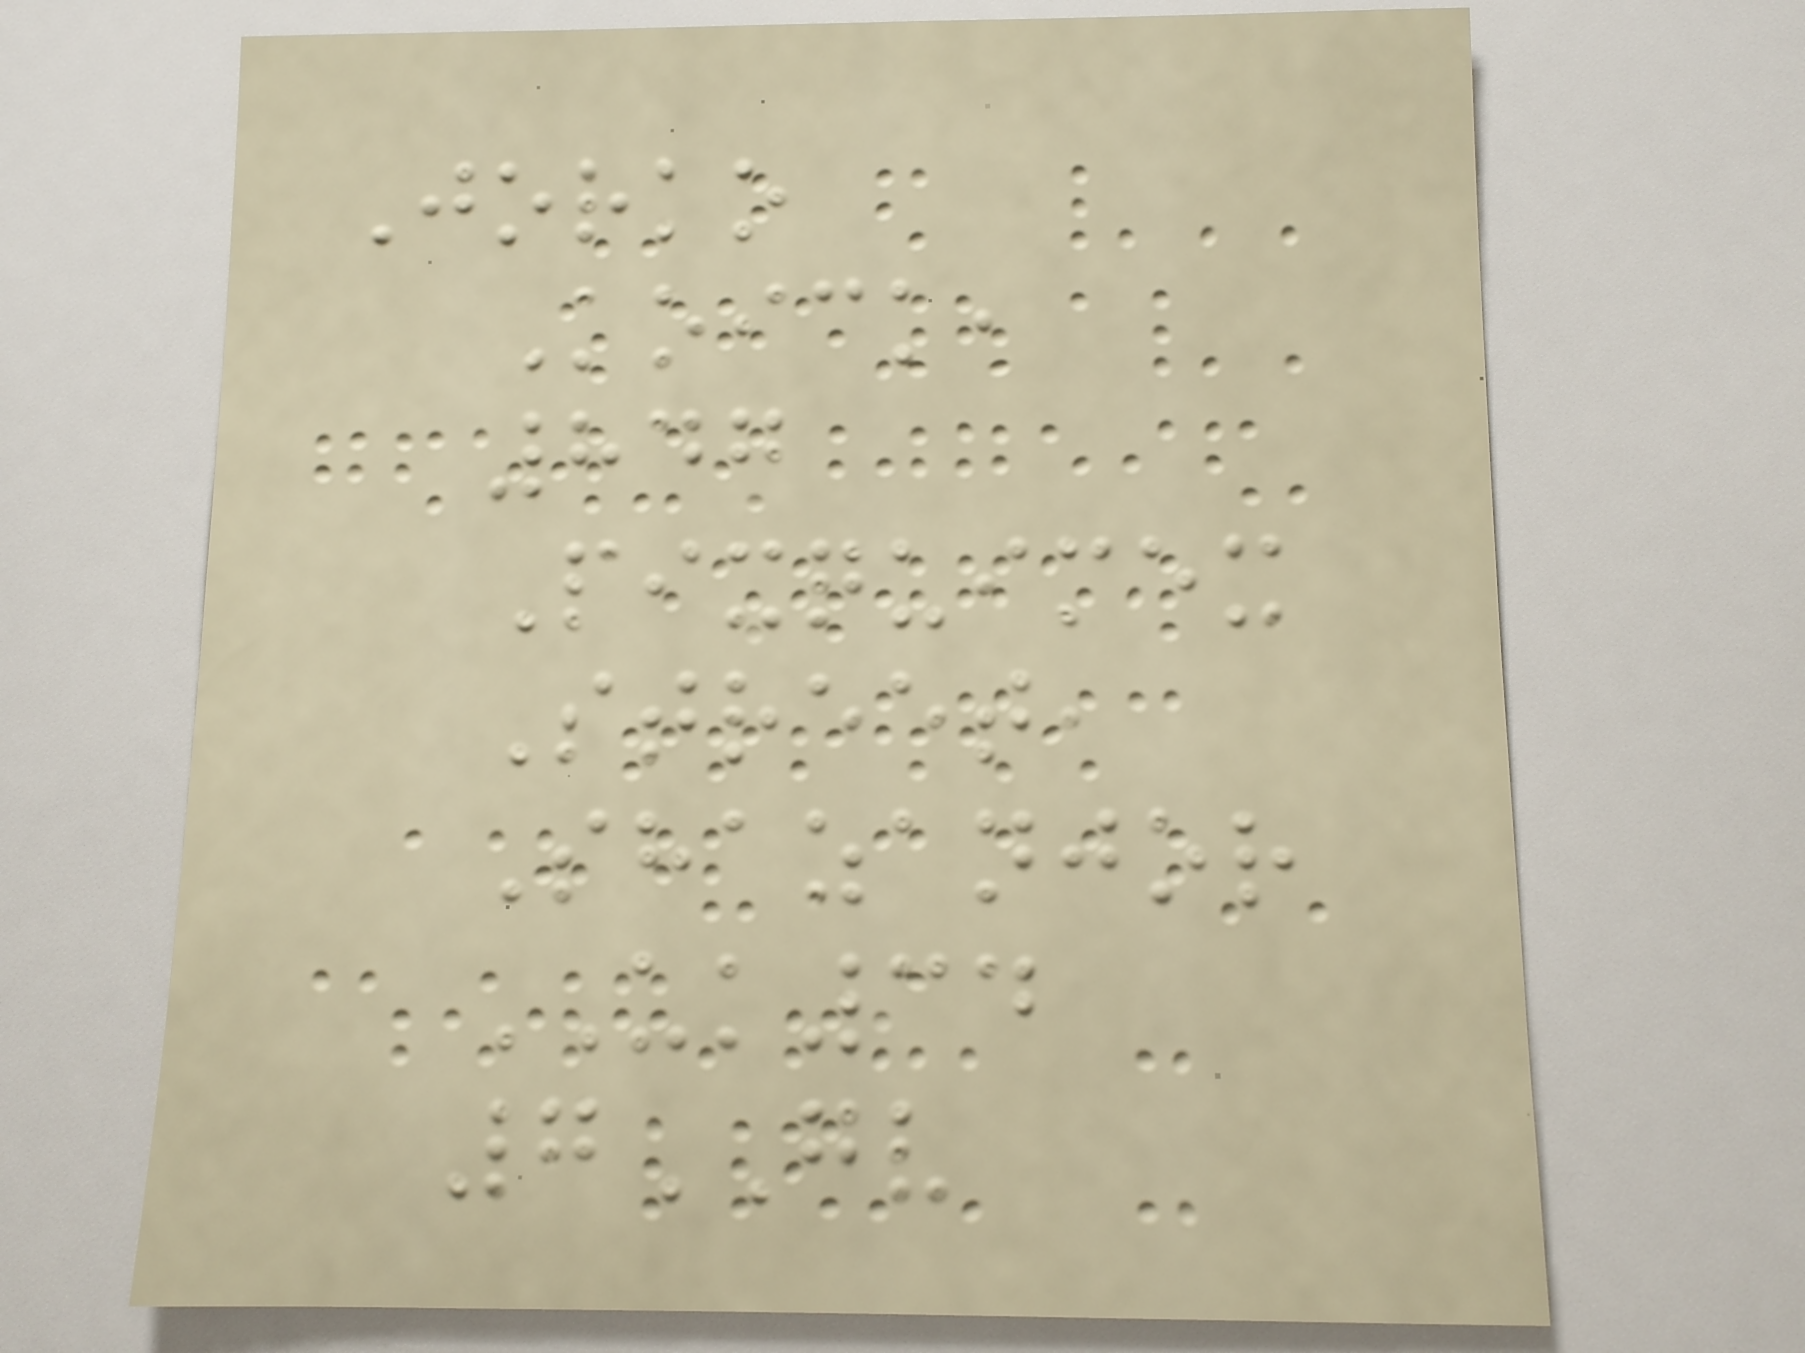Jorko
Koick,
847
Pixquimex
Street,
Shazanjor
UK34
7GV
